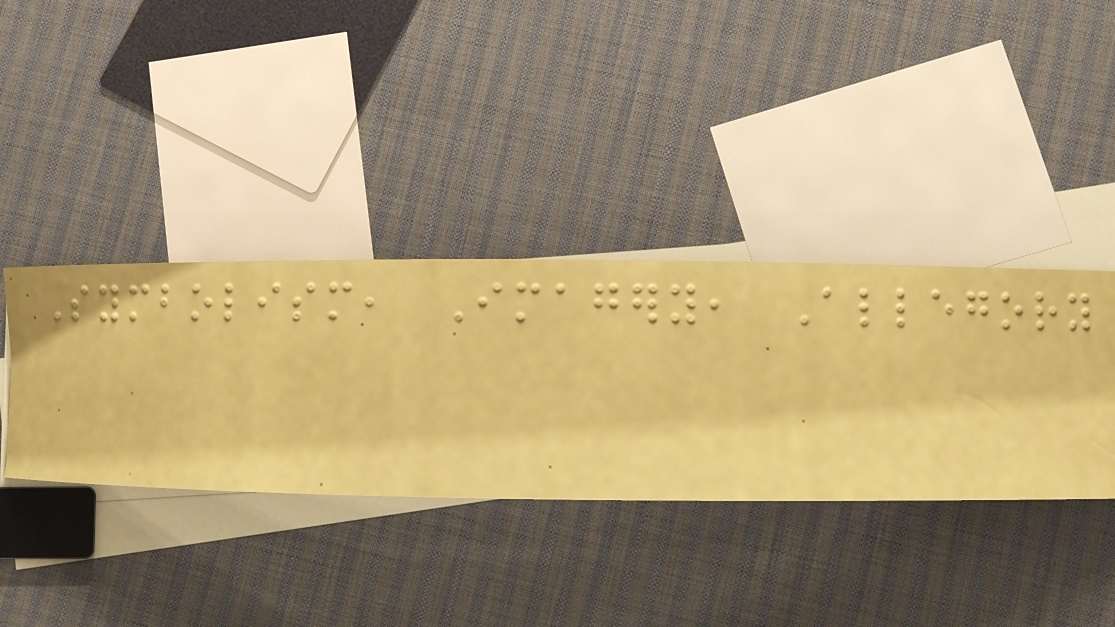Symbolism, Imagery, Allegory
